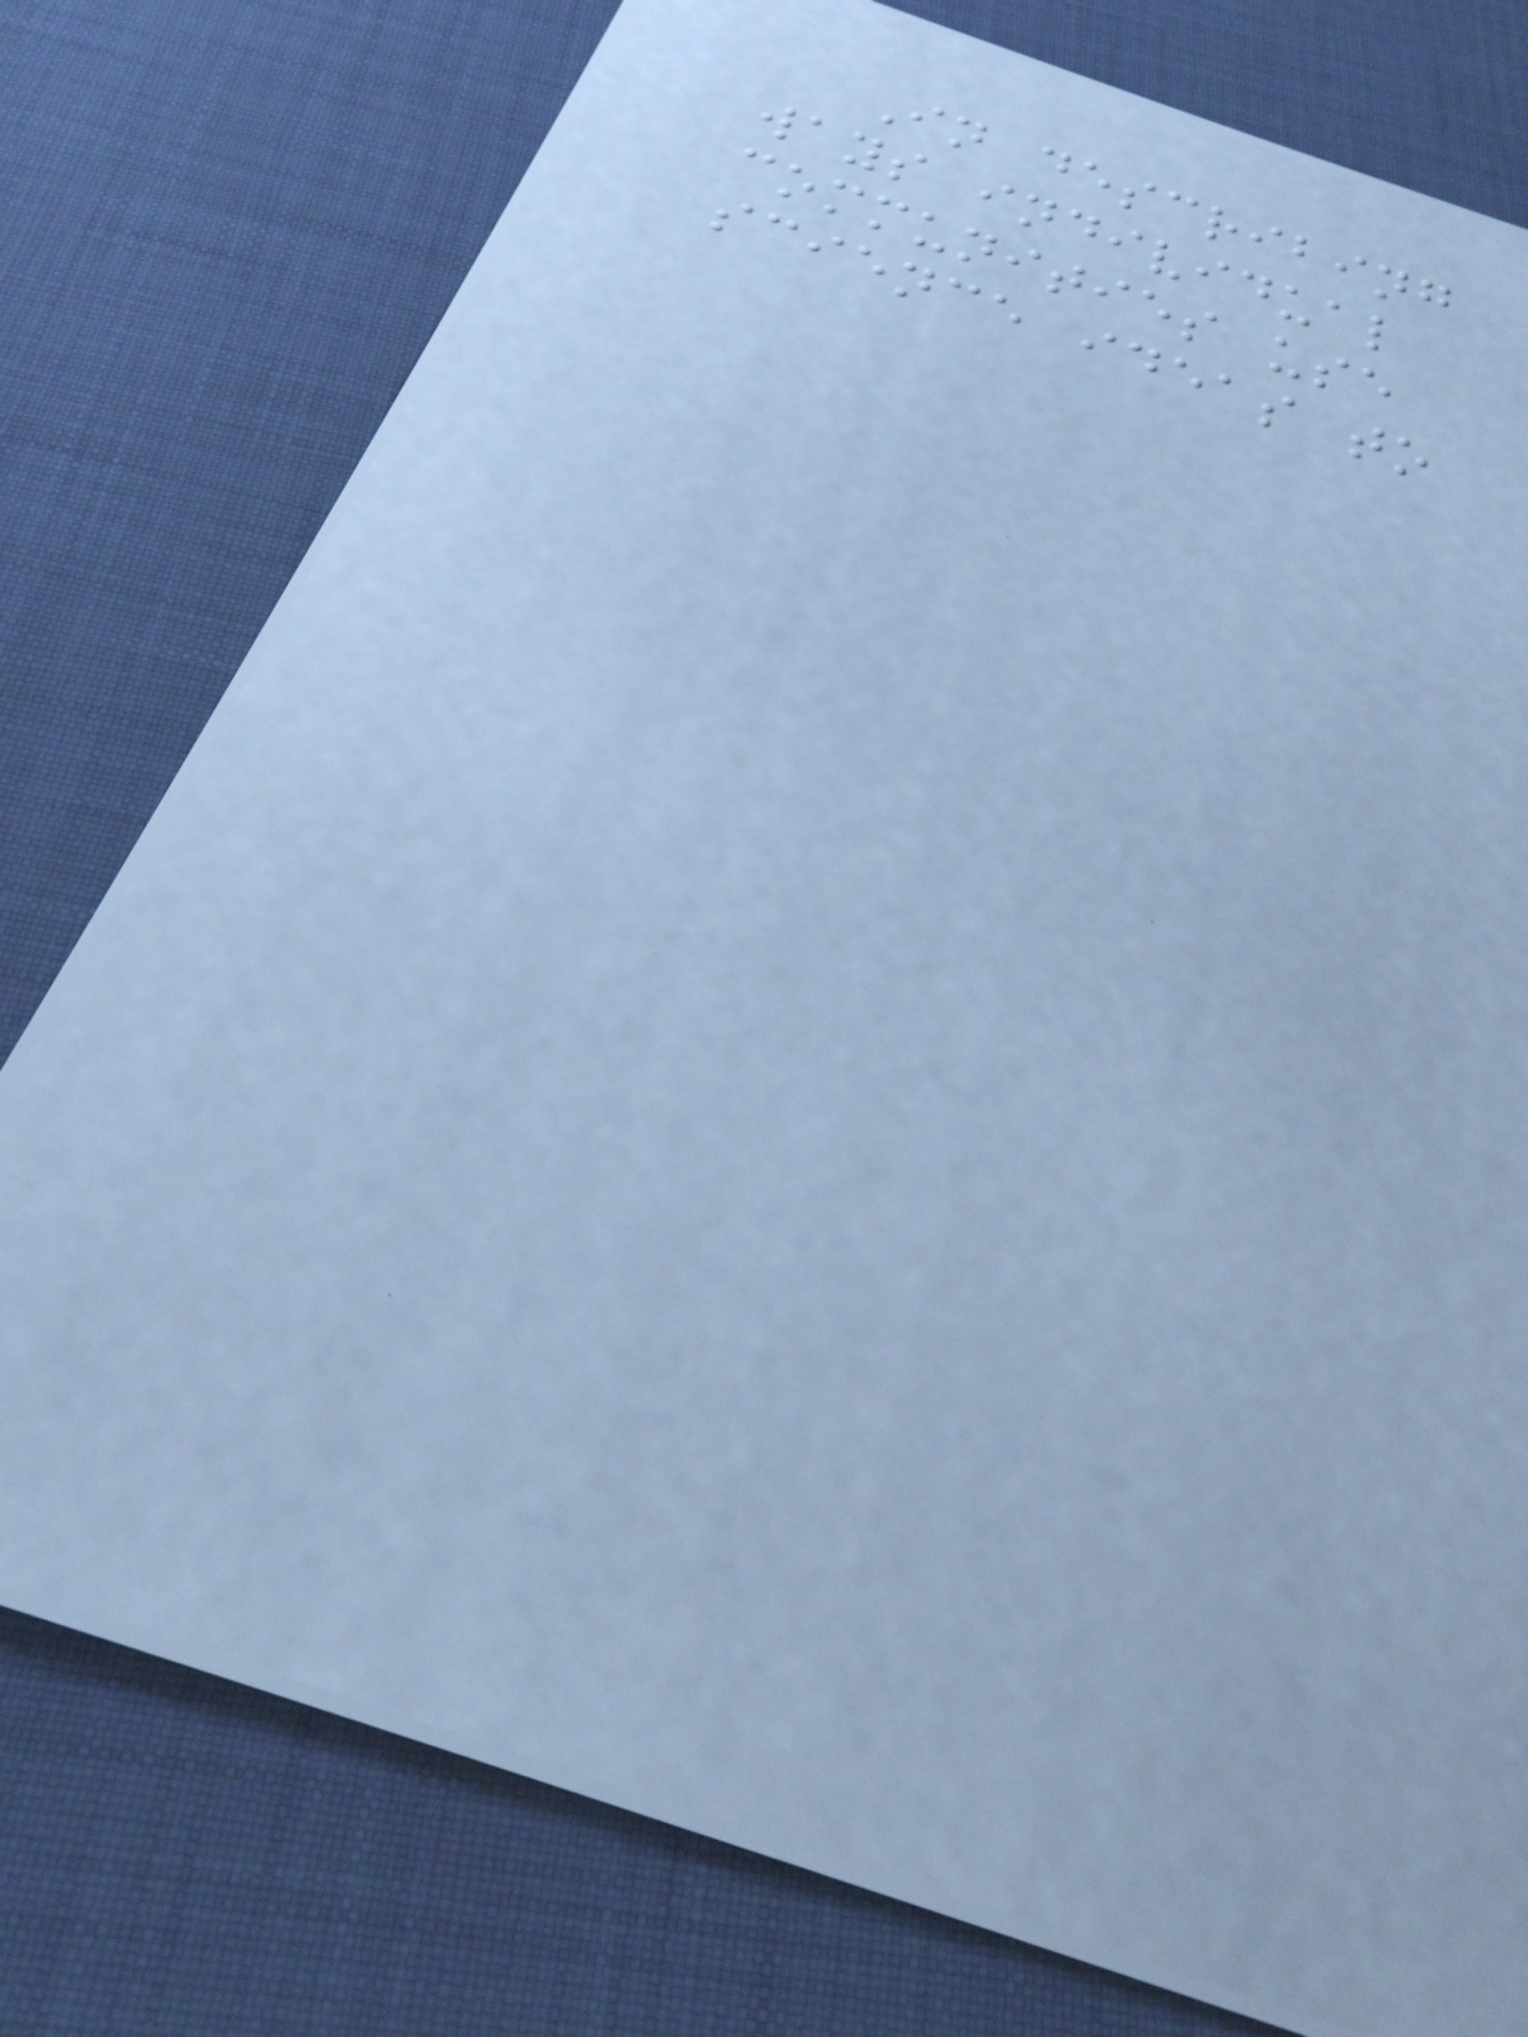In describing
ways individual
communities use
science ideas to
